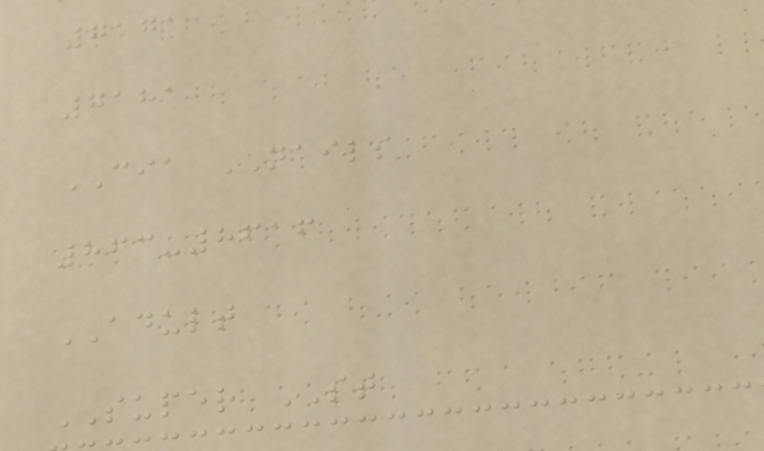7171
7181
CIA NAILS
863-8616
ADULT
SUPER ST
